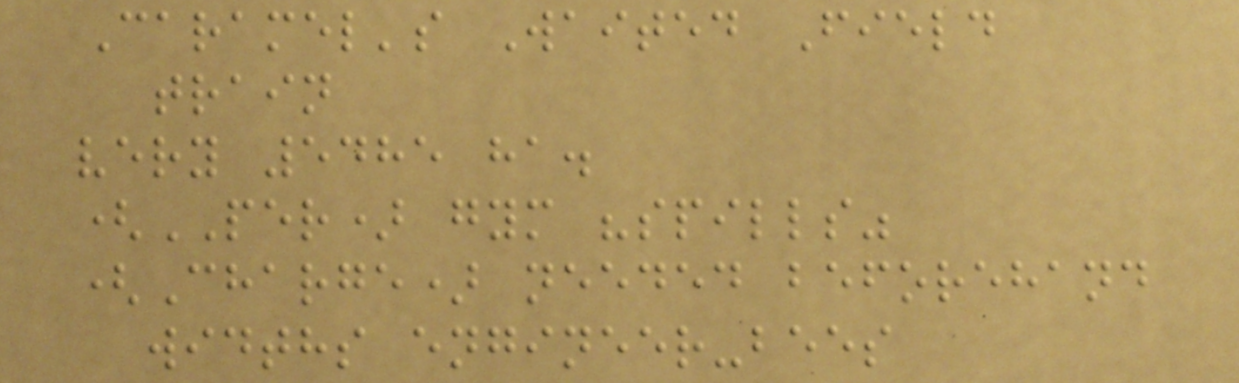Caramel's Waited Field
train
very 5485 ha.
(PER) gym "spills"
(Charge) needed beforehand
widths engineer-bees
